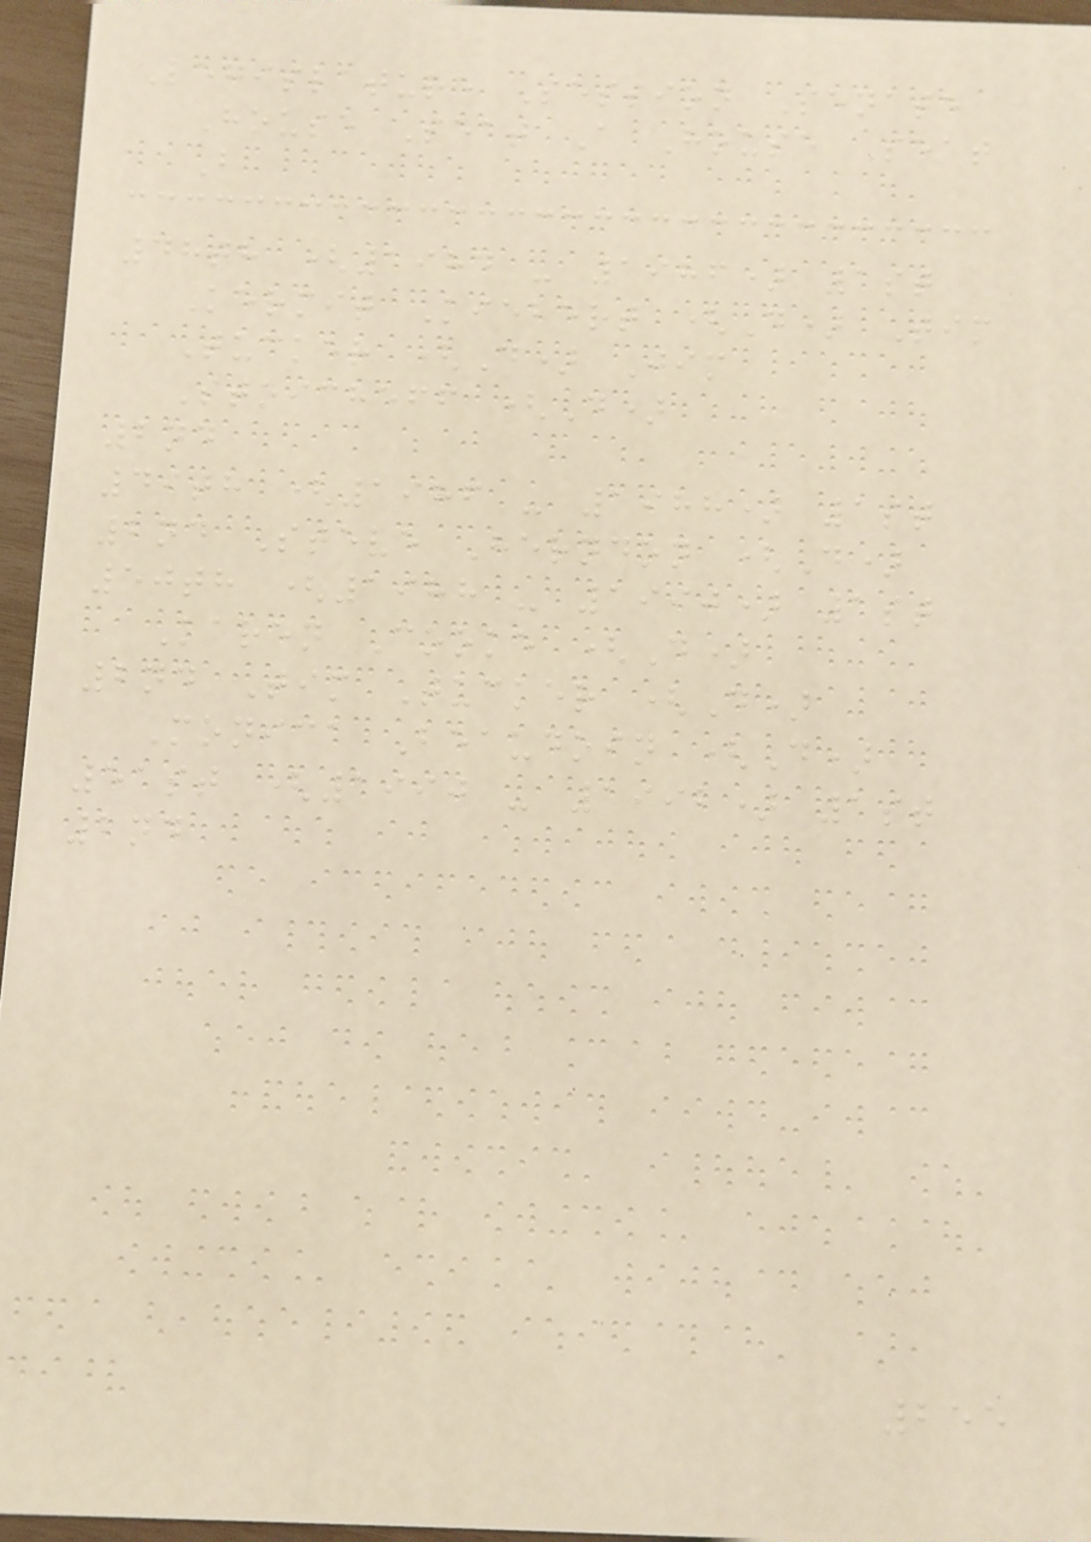Legislature Session Senate
House Seat A House Seat
B
48th (1984 - 1986) 1st
Kermit Kiebert (D) Tim
Tucker (D) Jim
Stoicheff (D)
2nd
49th (1986 - 1988) 1st
2nd Steve Herndon (D)
50th (1988 - 1990) 1st
Karen Cooke (D)
2nd Tim Tucker (D)
Monica Beaudoin (D)
51st (1990 - 1992) 1st
2nd
255
